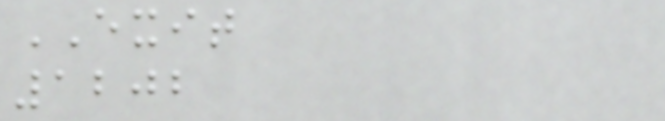EXIT
1202
